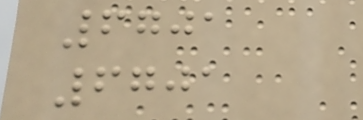6701
6701
